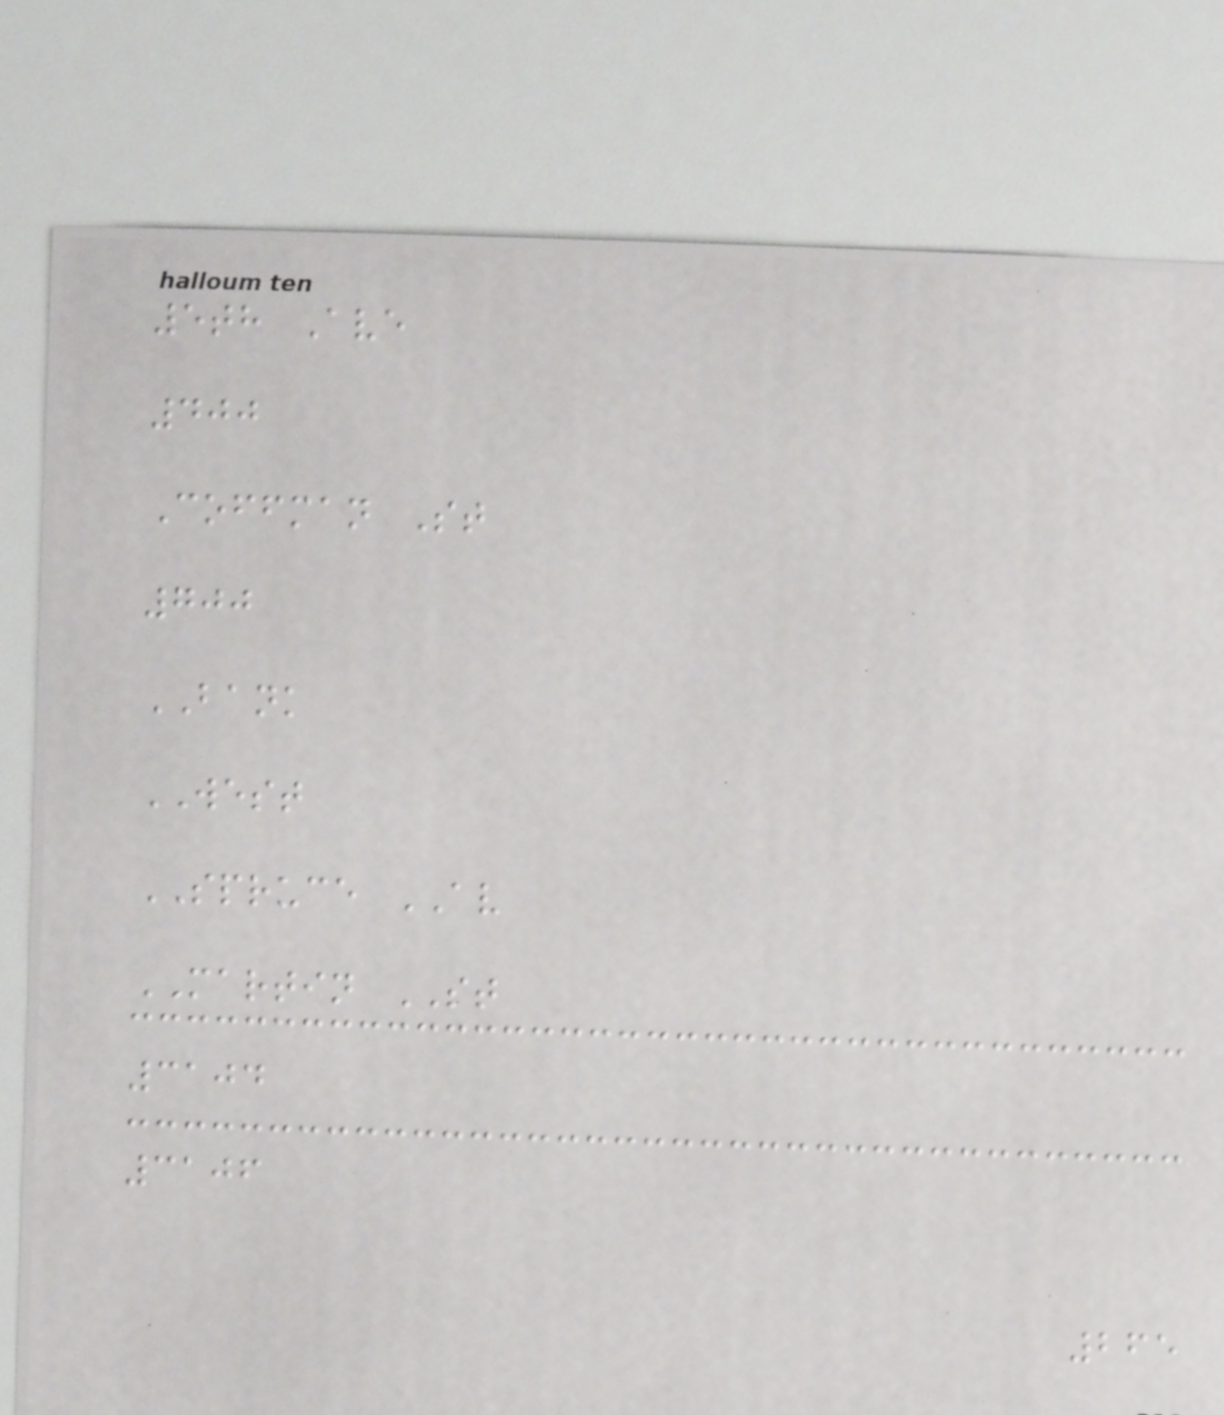5th Ave
400
Coffman St
700
BANK
WEST
SPRUCE AV
MARTIN ST
3104
3106
265
